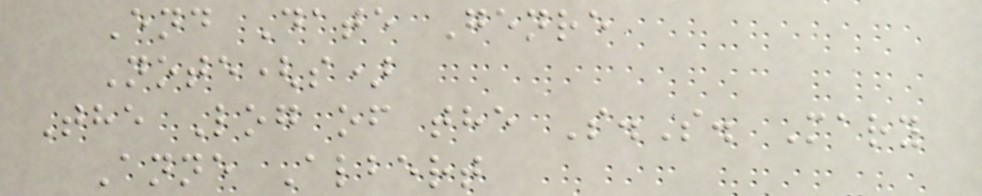End Date Genre
Note(s)
The Log of the S.S. Mary
Anne Albert
